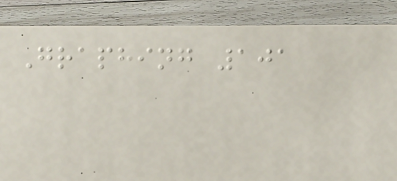Graphing 101
